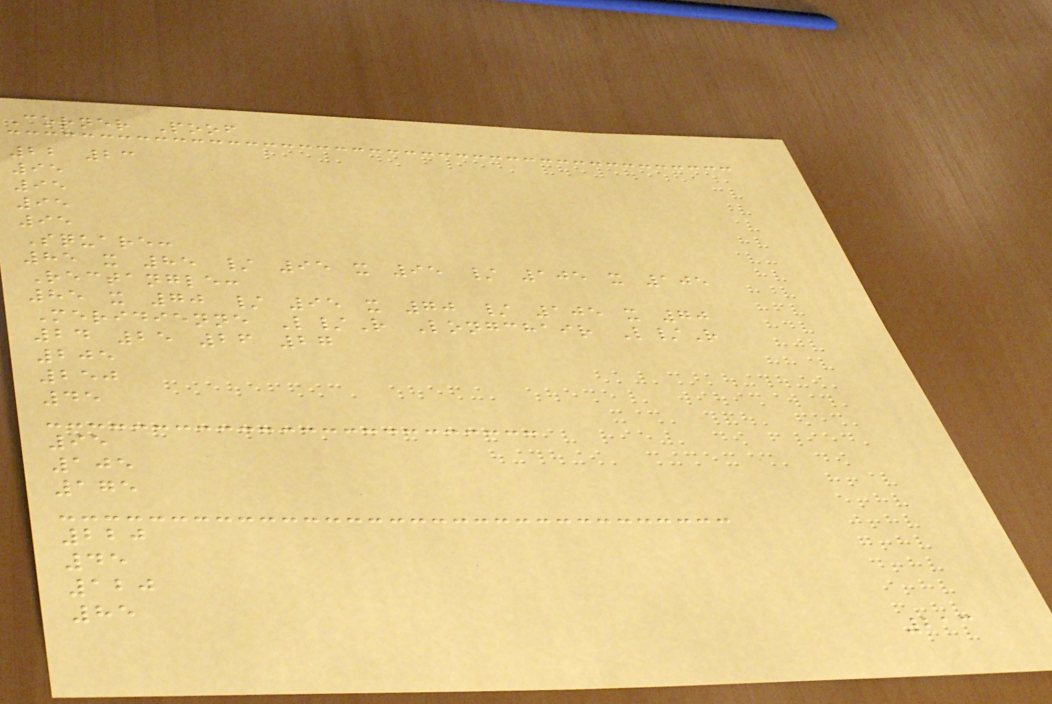Corner Poof
22 23
95
95
95
95
Square:
85 x 85 / 95 x 95 / 105 x 105
Rectangle:
85 x 70 / 95 x 70 / 105 x 70
Meridienne L/R Longchair L/R
24 25 26 27
205
250
45
95
105
175
220
45
120
85
213
